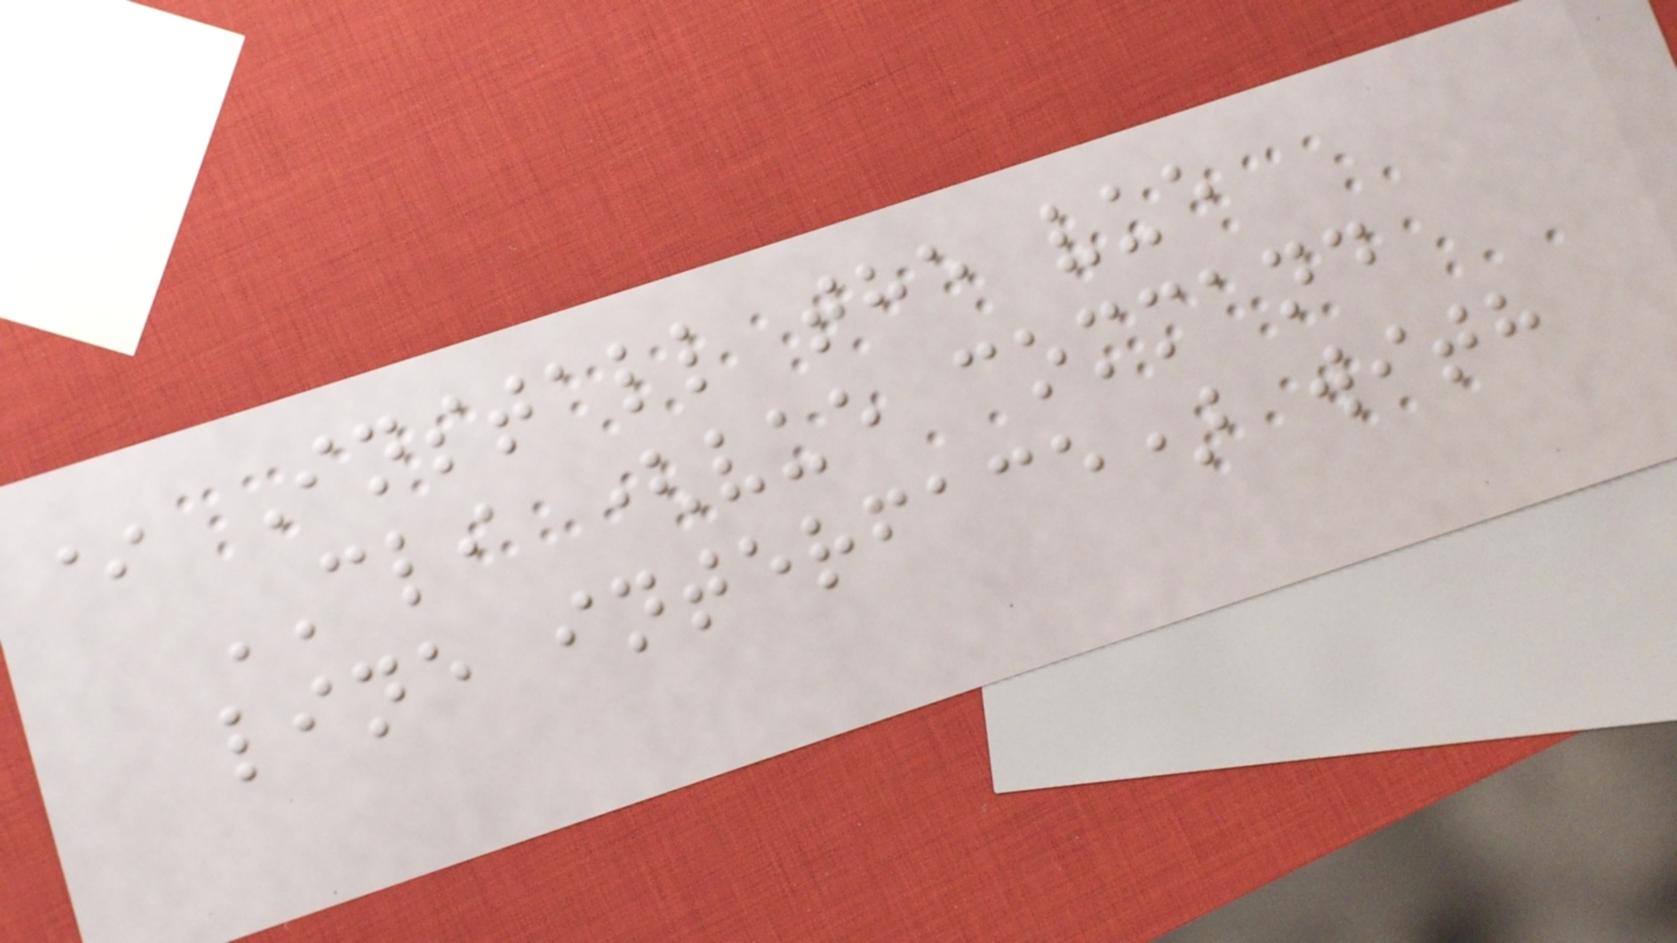* Install the vue
CLI (vue command
line interface) with
